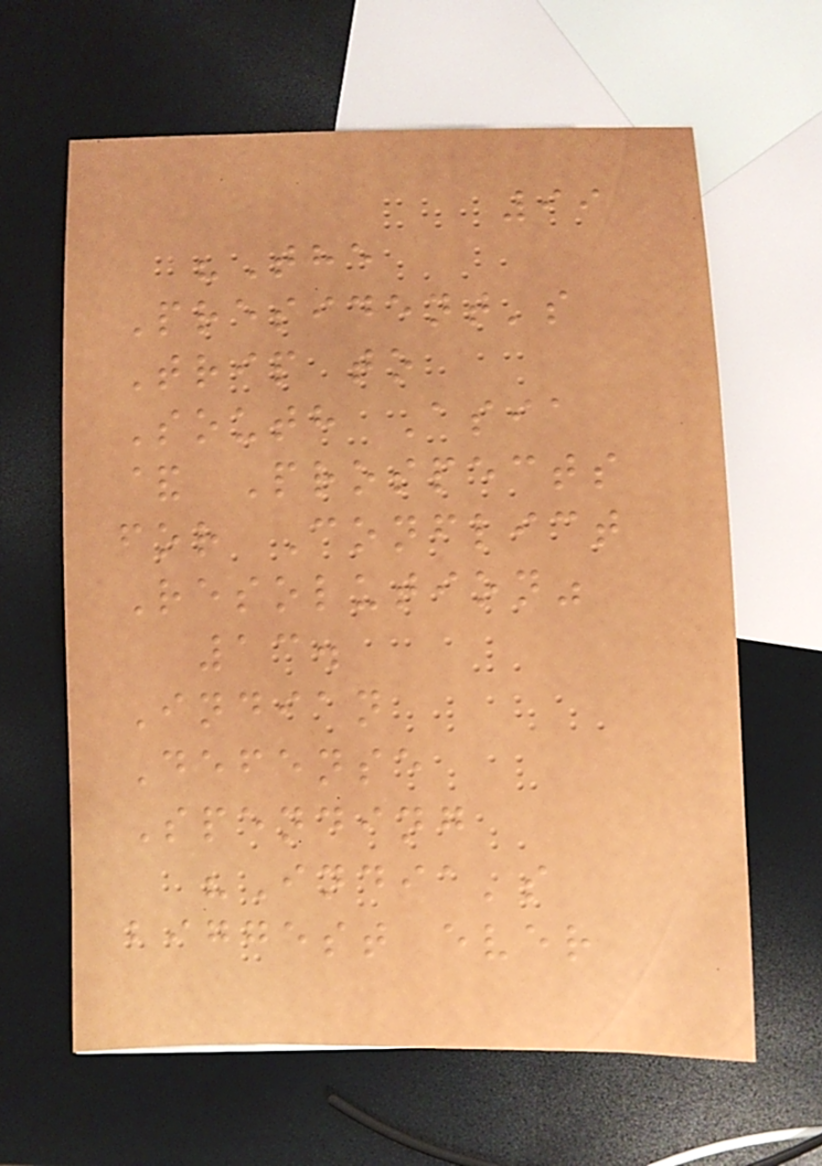99
"The
President's
Trip to
South Asia
& Prospects
for Conflict
Resolution"
13.
Indian
Defense
Spending
"India's
biggest ever
